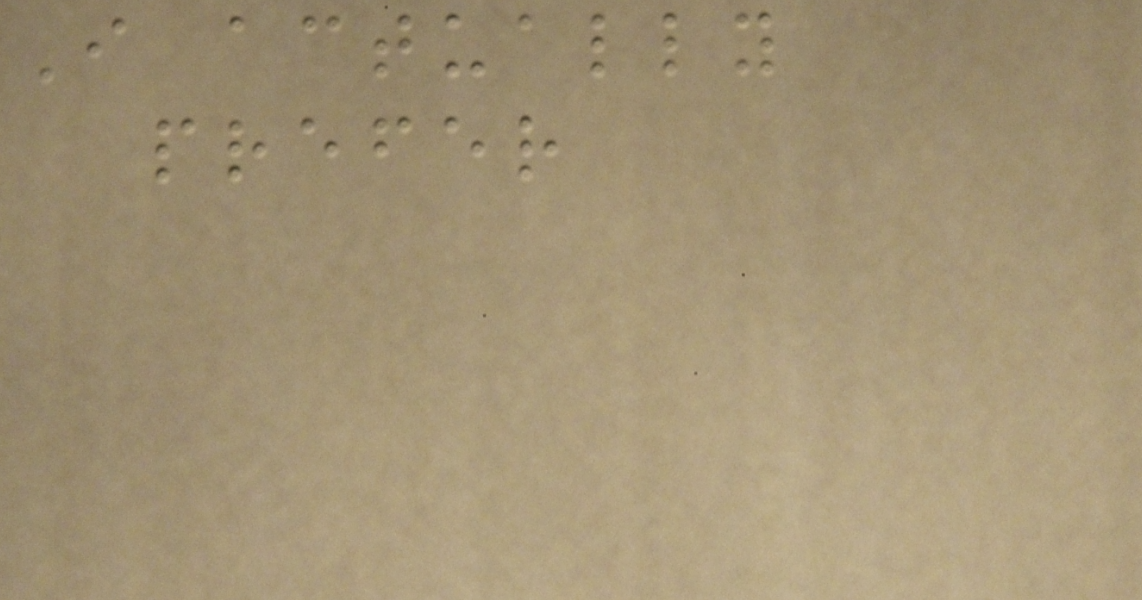I actually
prefer
